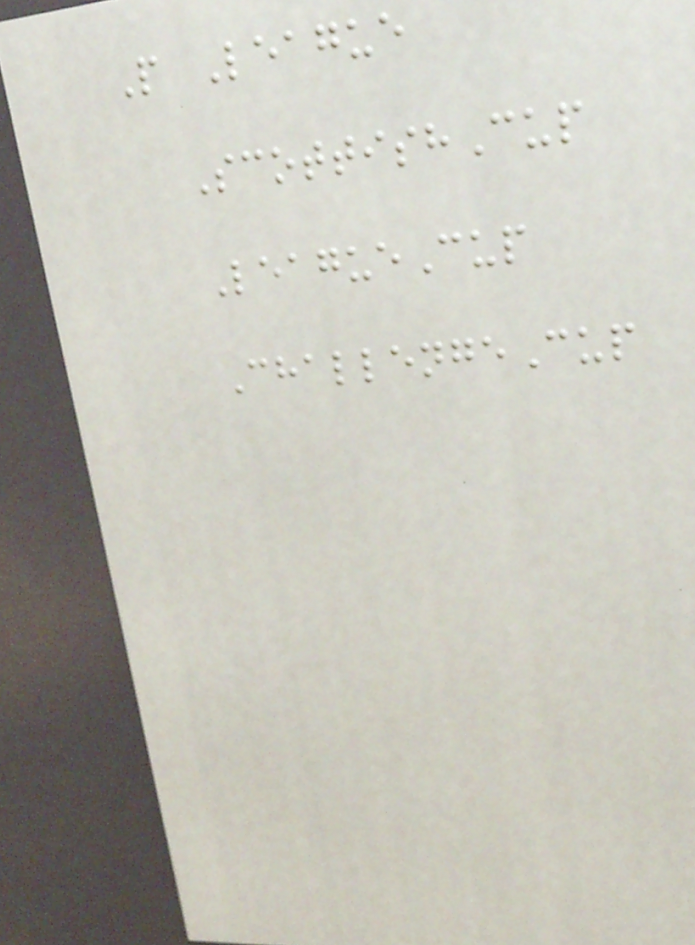P League
ScottishCup
LeagueCup
ChallengeCup
